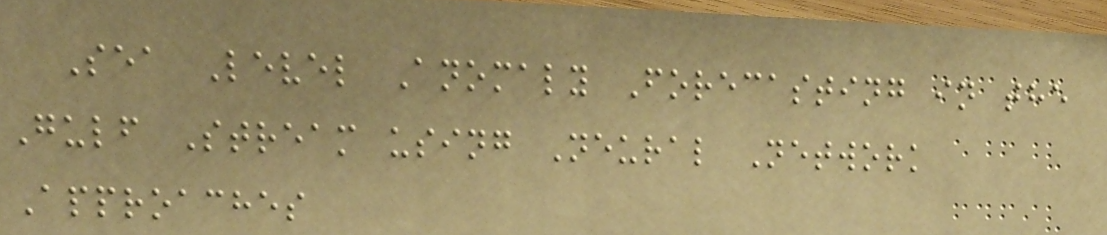Sea Level Anomaly Forecasting in the
Gulf Stream using Neural Network
Approaches
